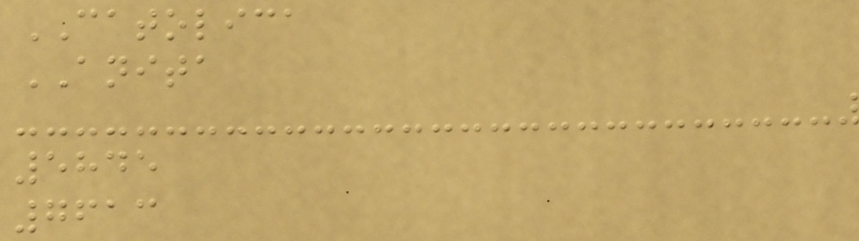CATOLICA
ANITA
5845
7613
